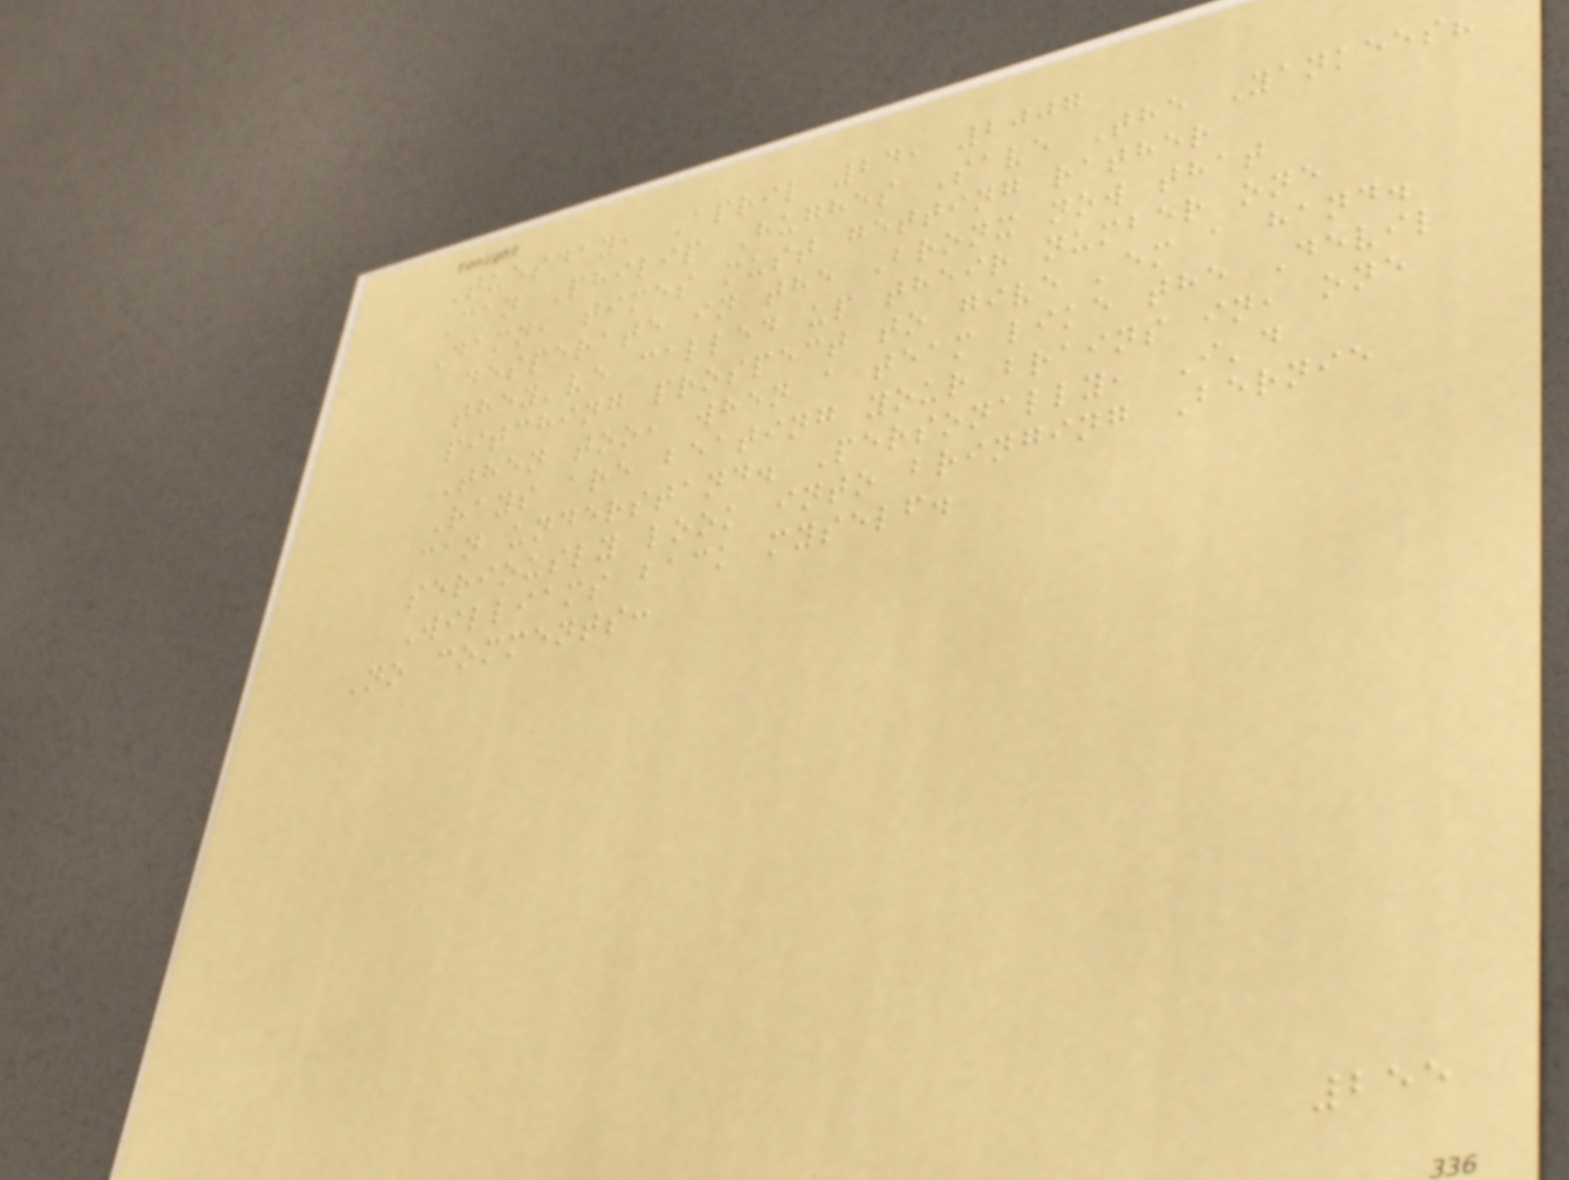Tuesday, April 24, 2007
Can Philip Hughes Save The Yankees?
Damn, times must getting rather
desperate in the Bronx now that
they've called up their number one
pitching prospect to give 'em a hand.
Then too, when a team like the Devil
Rays are beating your brains in, one
can understand. Personally, I'd
seriously look into bringing Bernie
Williams back myself.
No comments:
255
